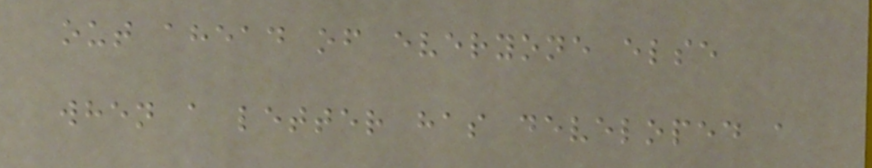out ahead of everyone else
when a letter has developed a
